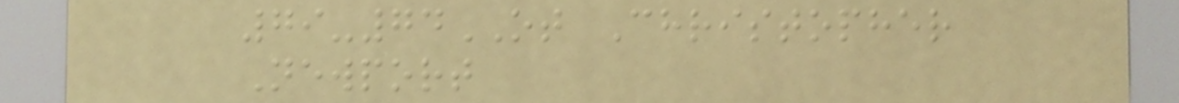79-74OT Christopher
Newport
